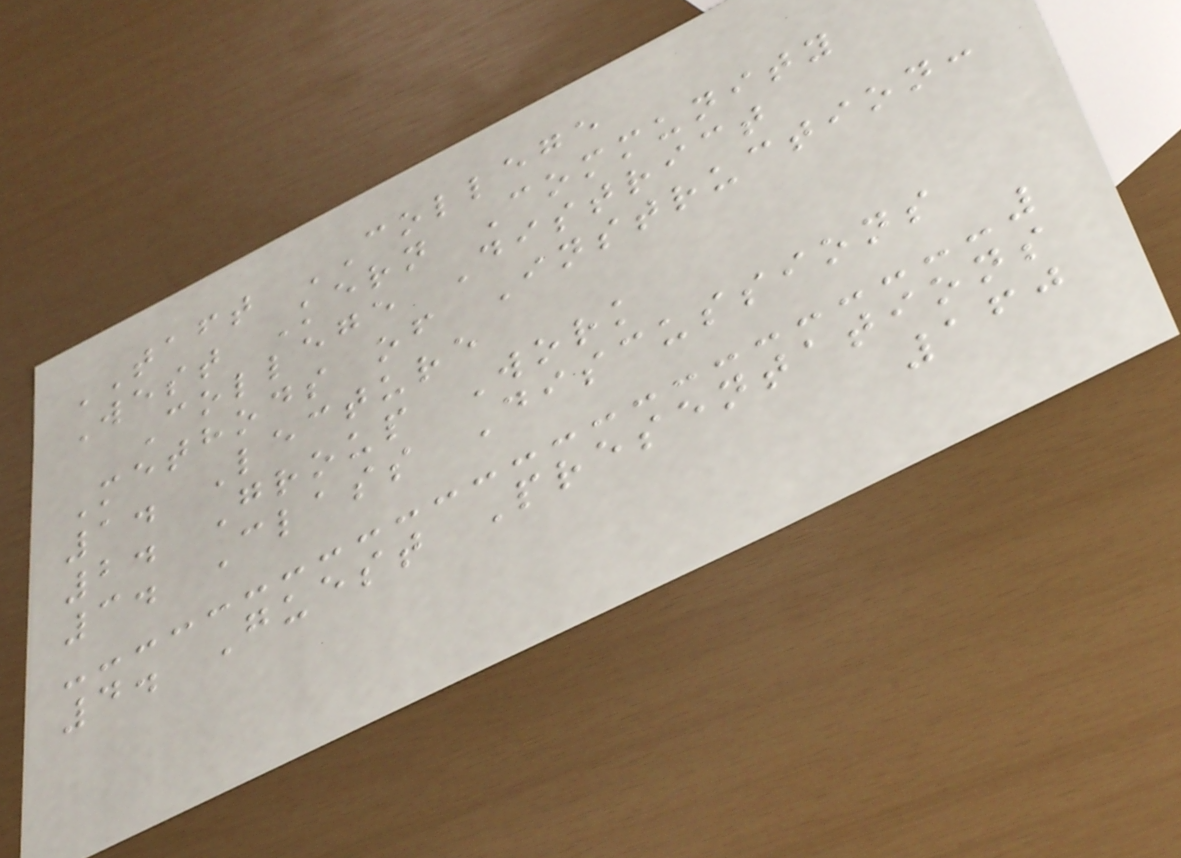TAFT COLLEGE
West Kern Community
College District
Methods of Instruction:
1. Lecture
2. Group Work
3. Class Discussions
4. Guest Presentations
160
